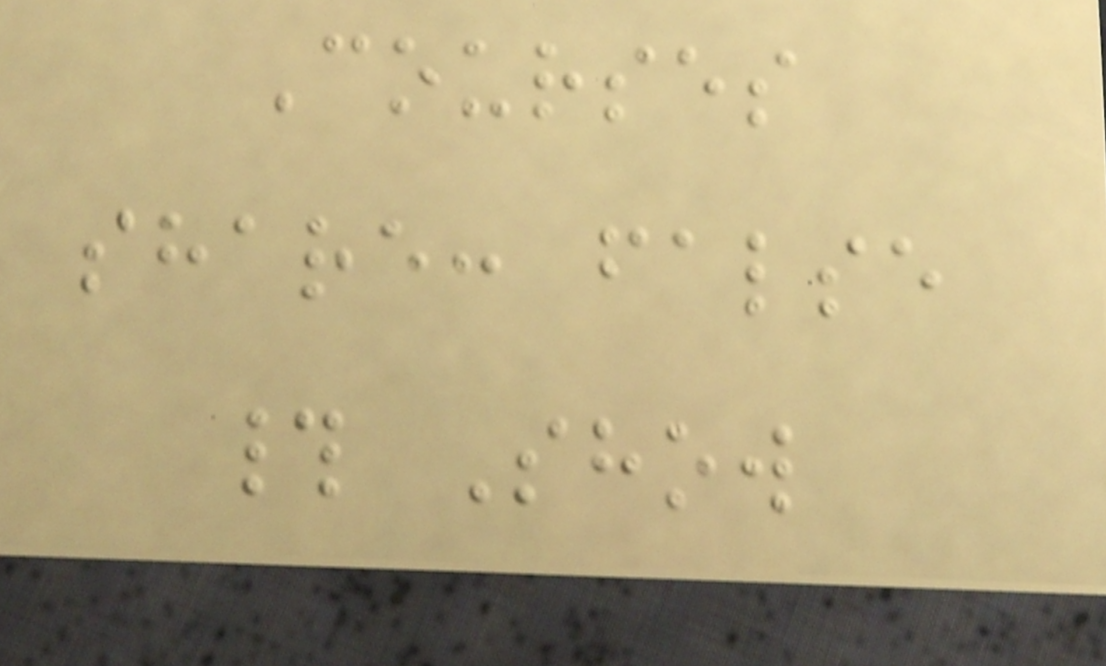Courses
share: false
# Show
